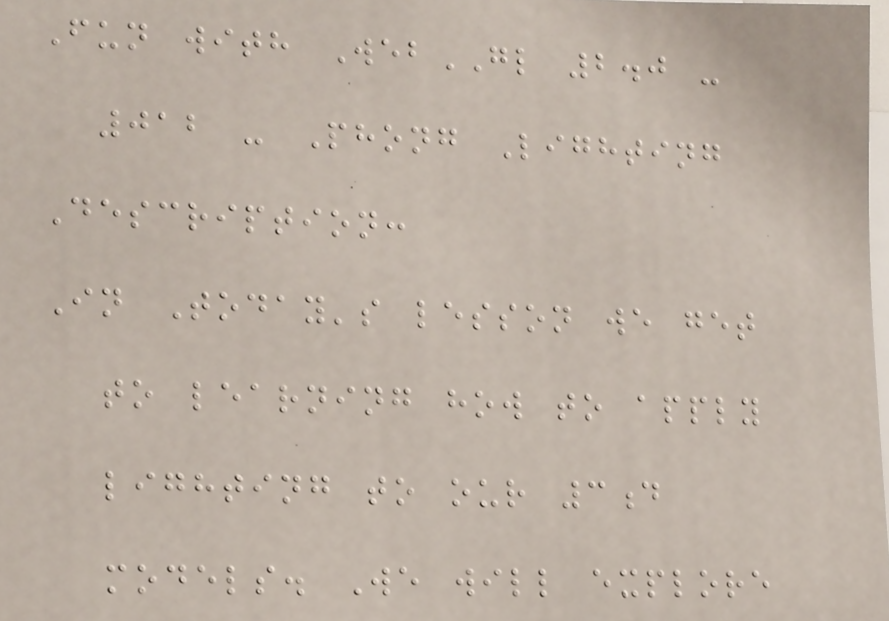Fun with WebGL 2.0 -
012 - Phong Lighting
Description:
In Today's lesson we get
to learning how to apply
lighting to our 3d
models. We will explore
